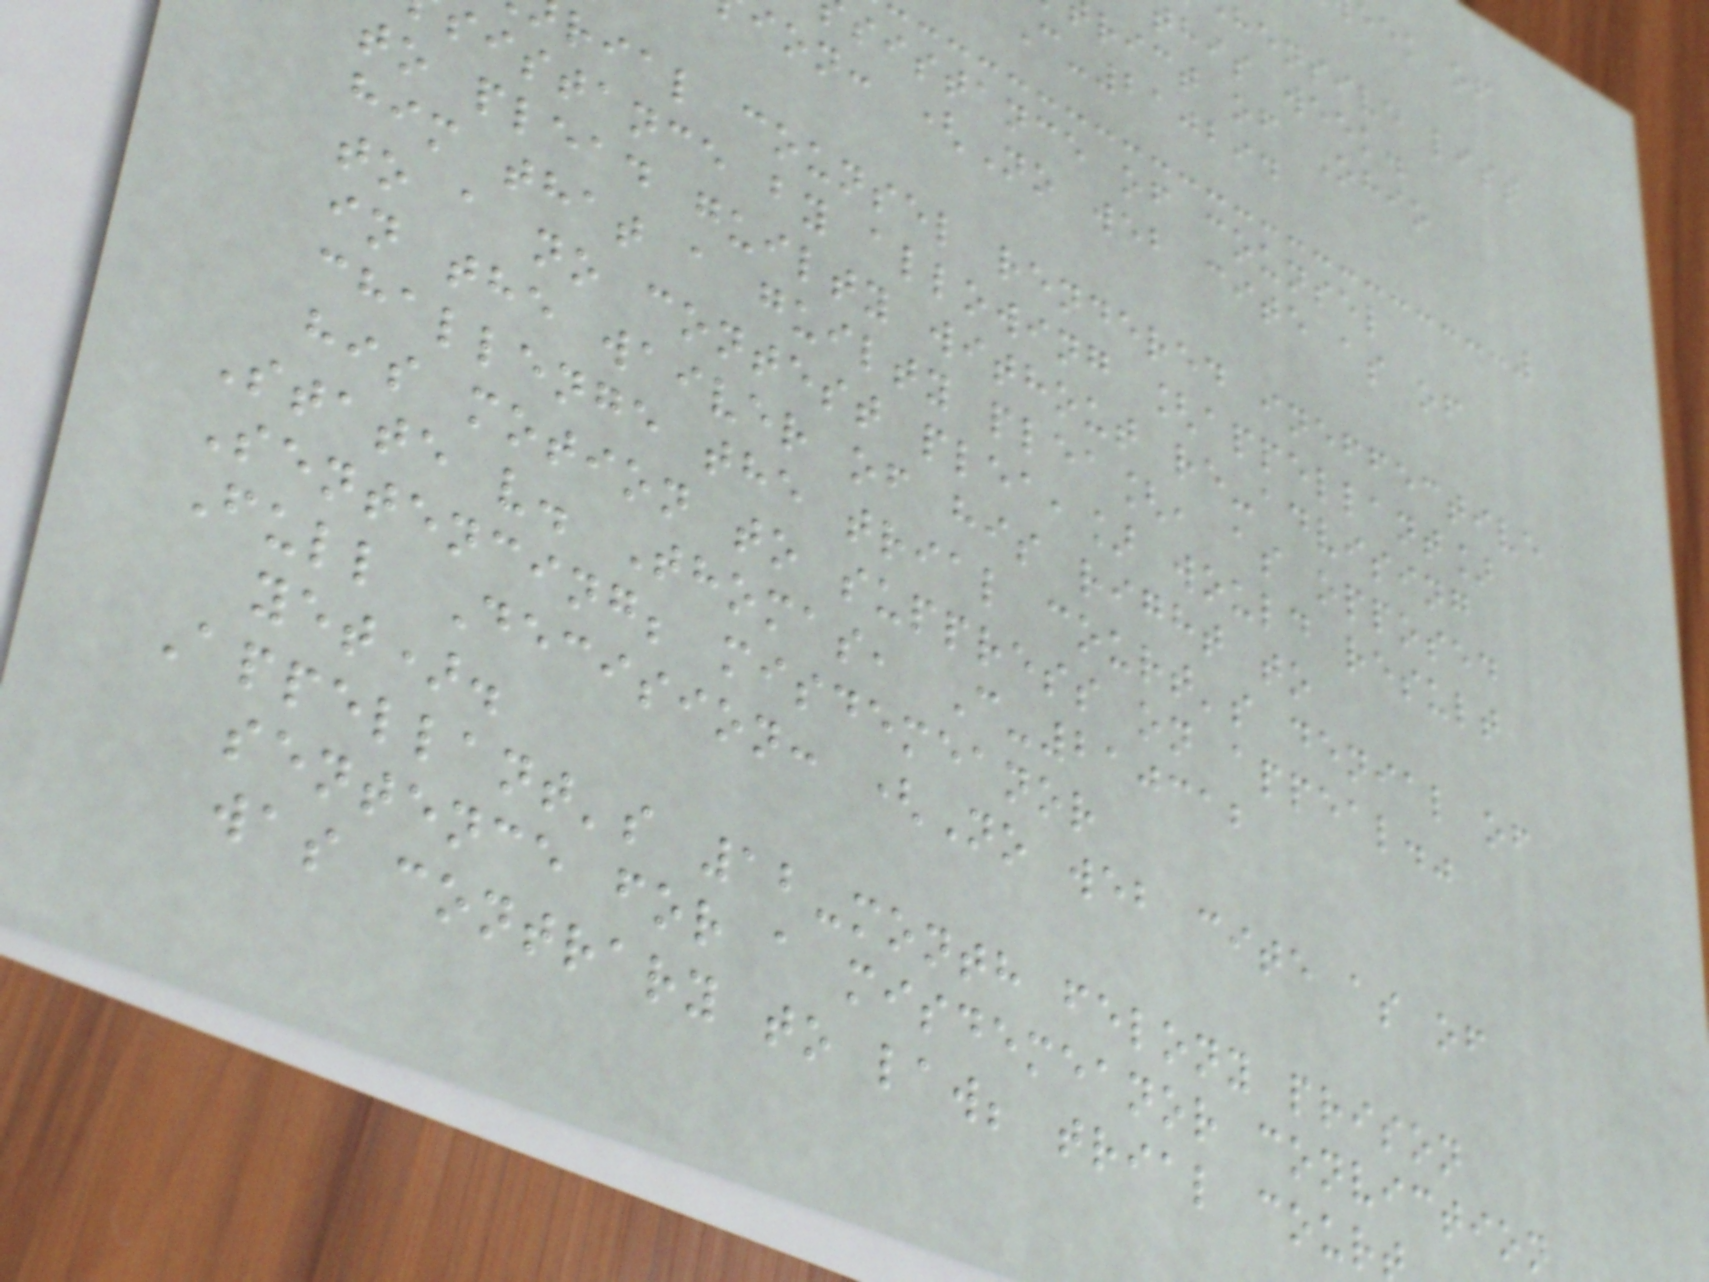hensive list
this week.
rict of Ohio
C-210294
sistance of counsel
ion: (No web cite as of
rial counsel rendered ineffective
sistance by allowing [appellant]
to plead guilty without re-advising
him that a guilty plea[, as opposed
to a no contest plea,] would result
in the waiver of his right to
challenge the trial court's denial of
his motion to suppress on appeal."
State v. Thomas, C-210312
Sentencing; misdemeanor
Full Decision: (No web cite as of
yet).
Appellant's 12-month felony prison
sentence for a misdemeanor conviction
was contrary to law; trial cour
